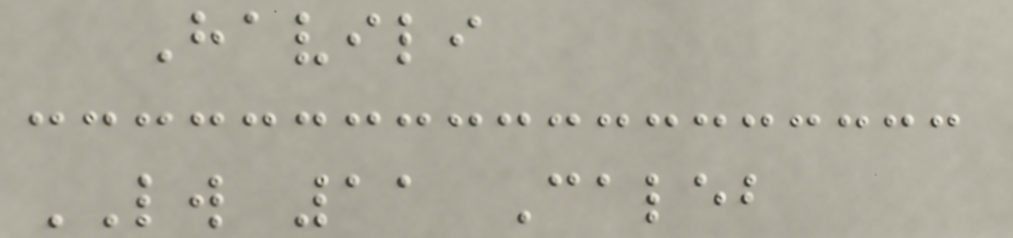Havili
LW 11 Caleb
